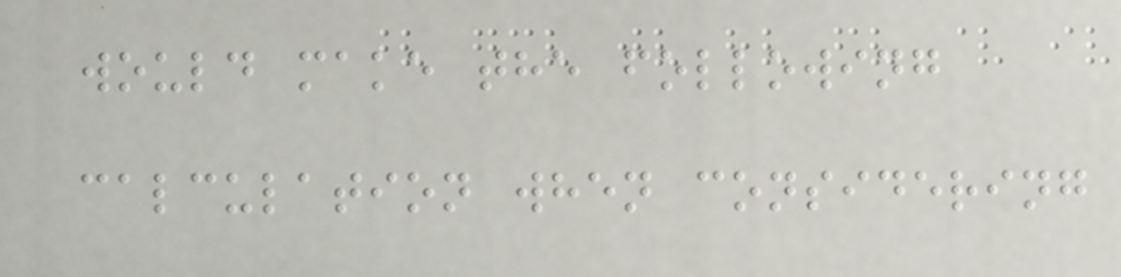would make the following
calculation when considering
